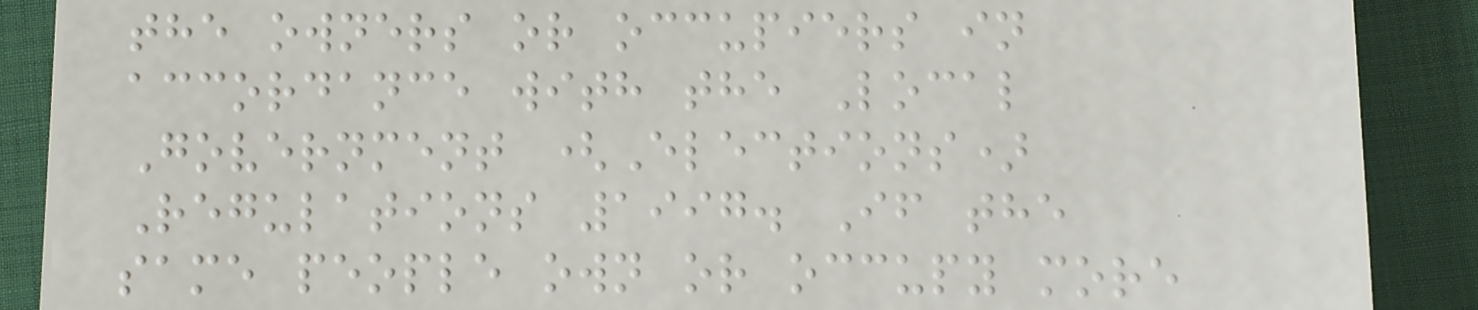the owners or occupiers in
accordance with the Local
Government (Elections)
Regulations 1997. If the
same people own or occupy more
